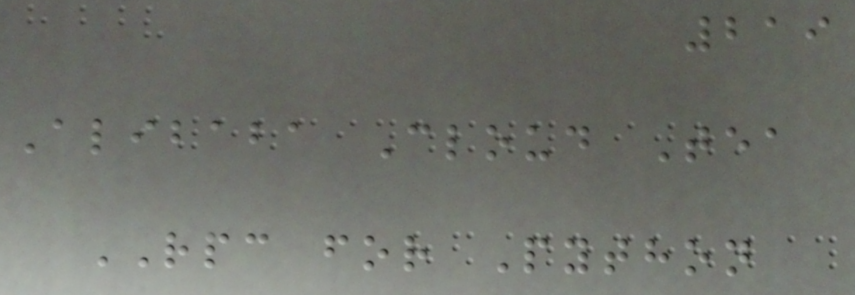219
Alibaba Cloud Tea
RPC for Python
